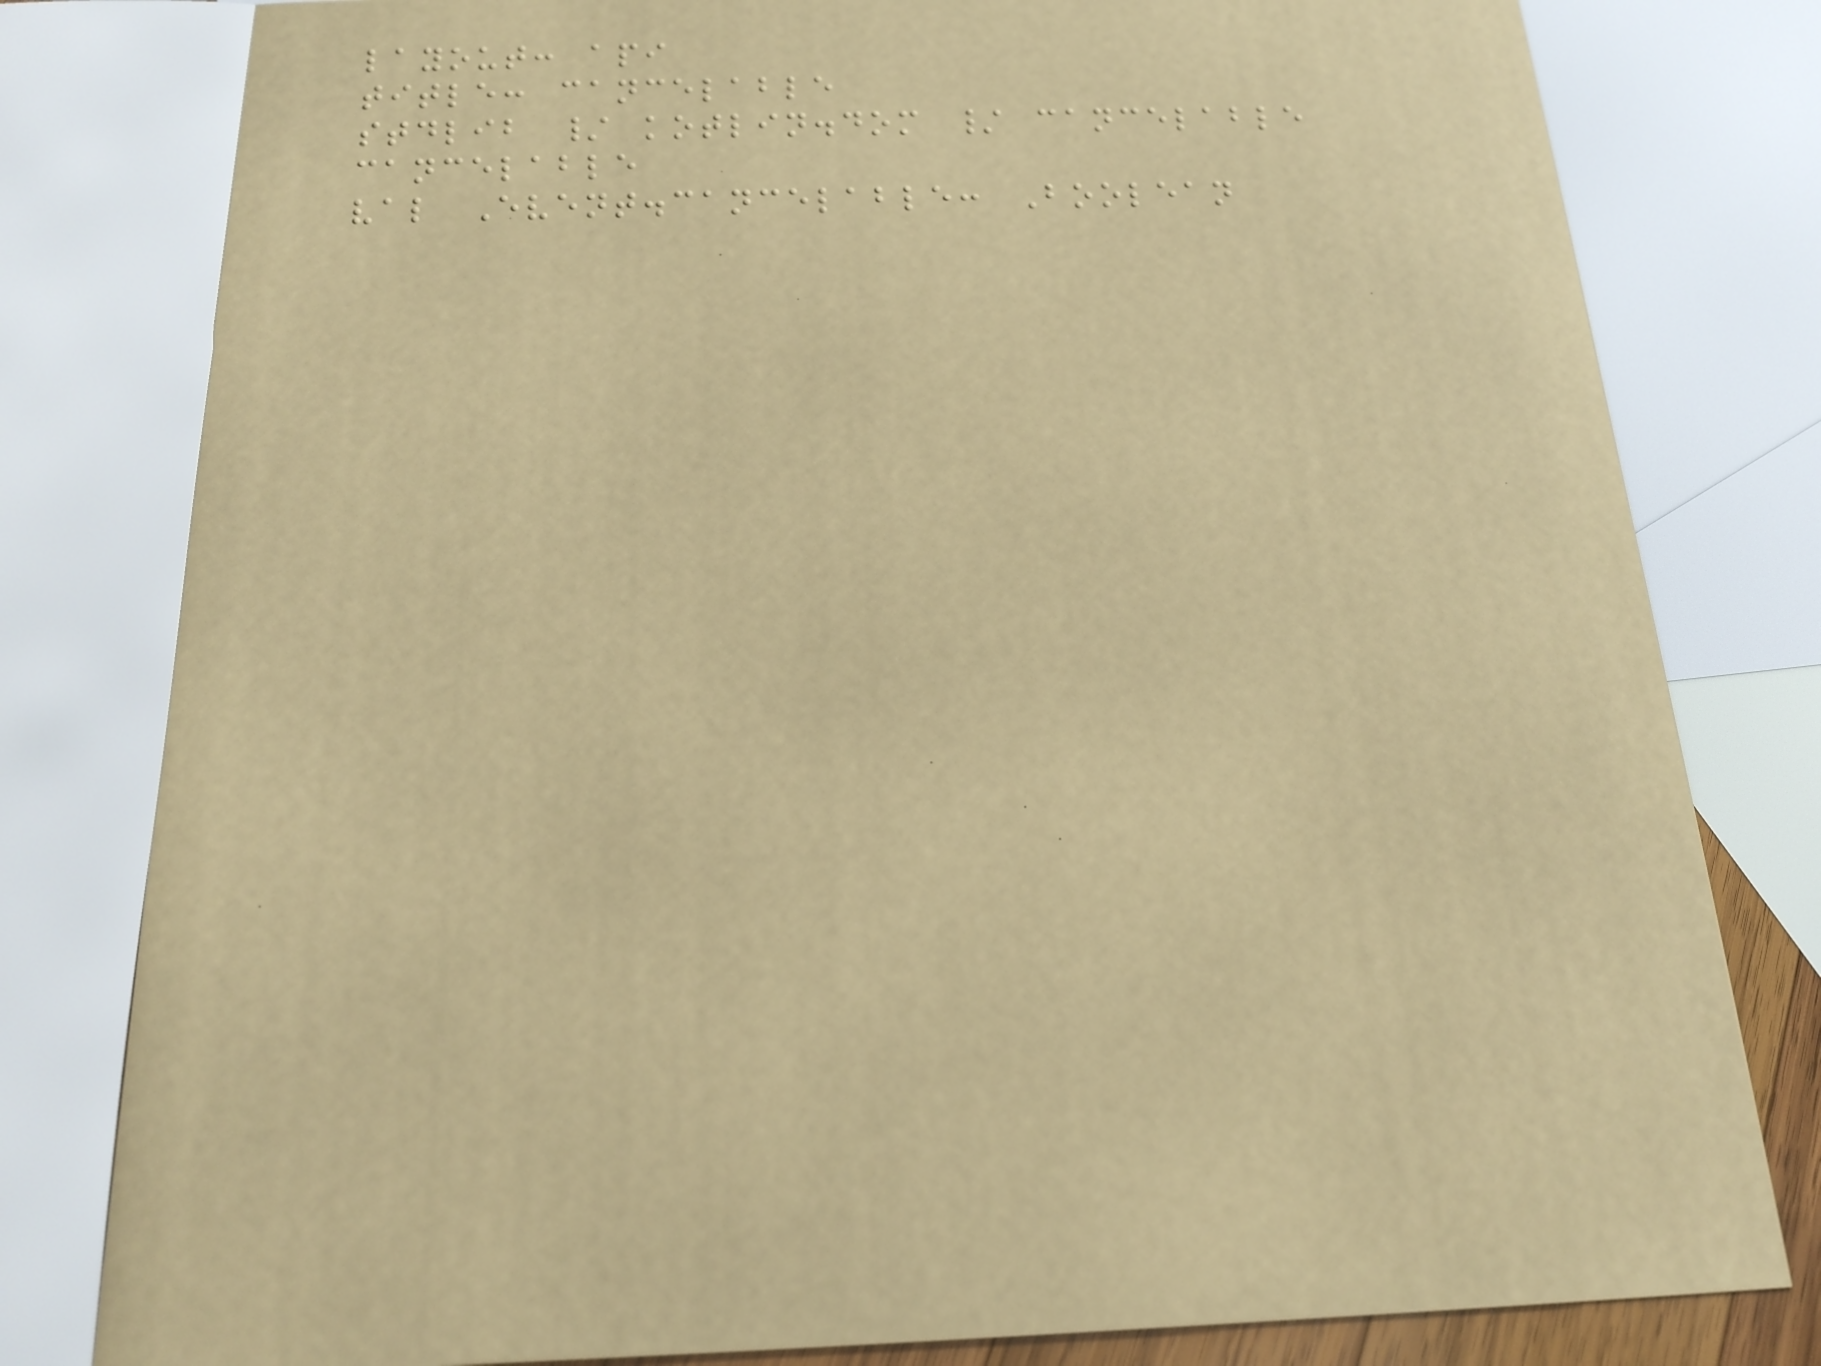layout: api
title: cancelable
stdlib / kotlin.dom / cancelable
cancelable
val Event.cancelable: Boolean
